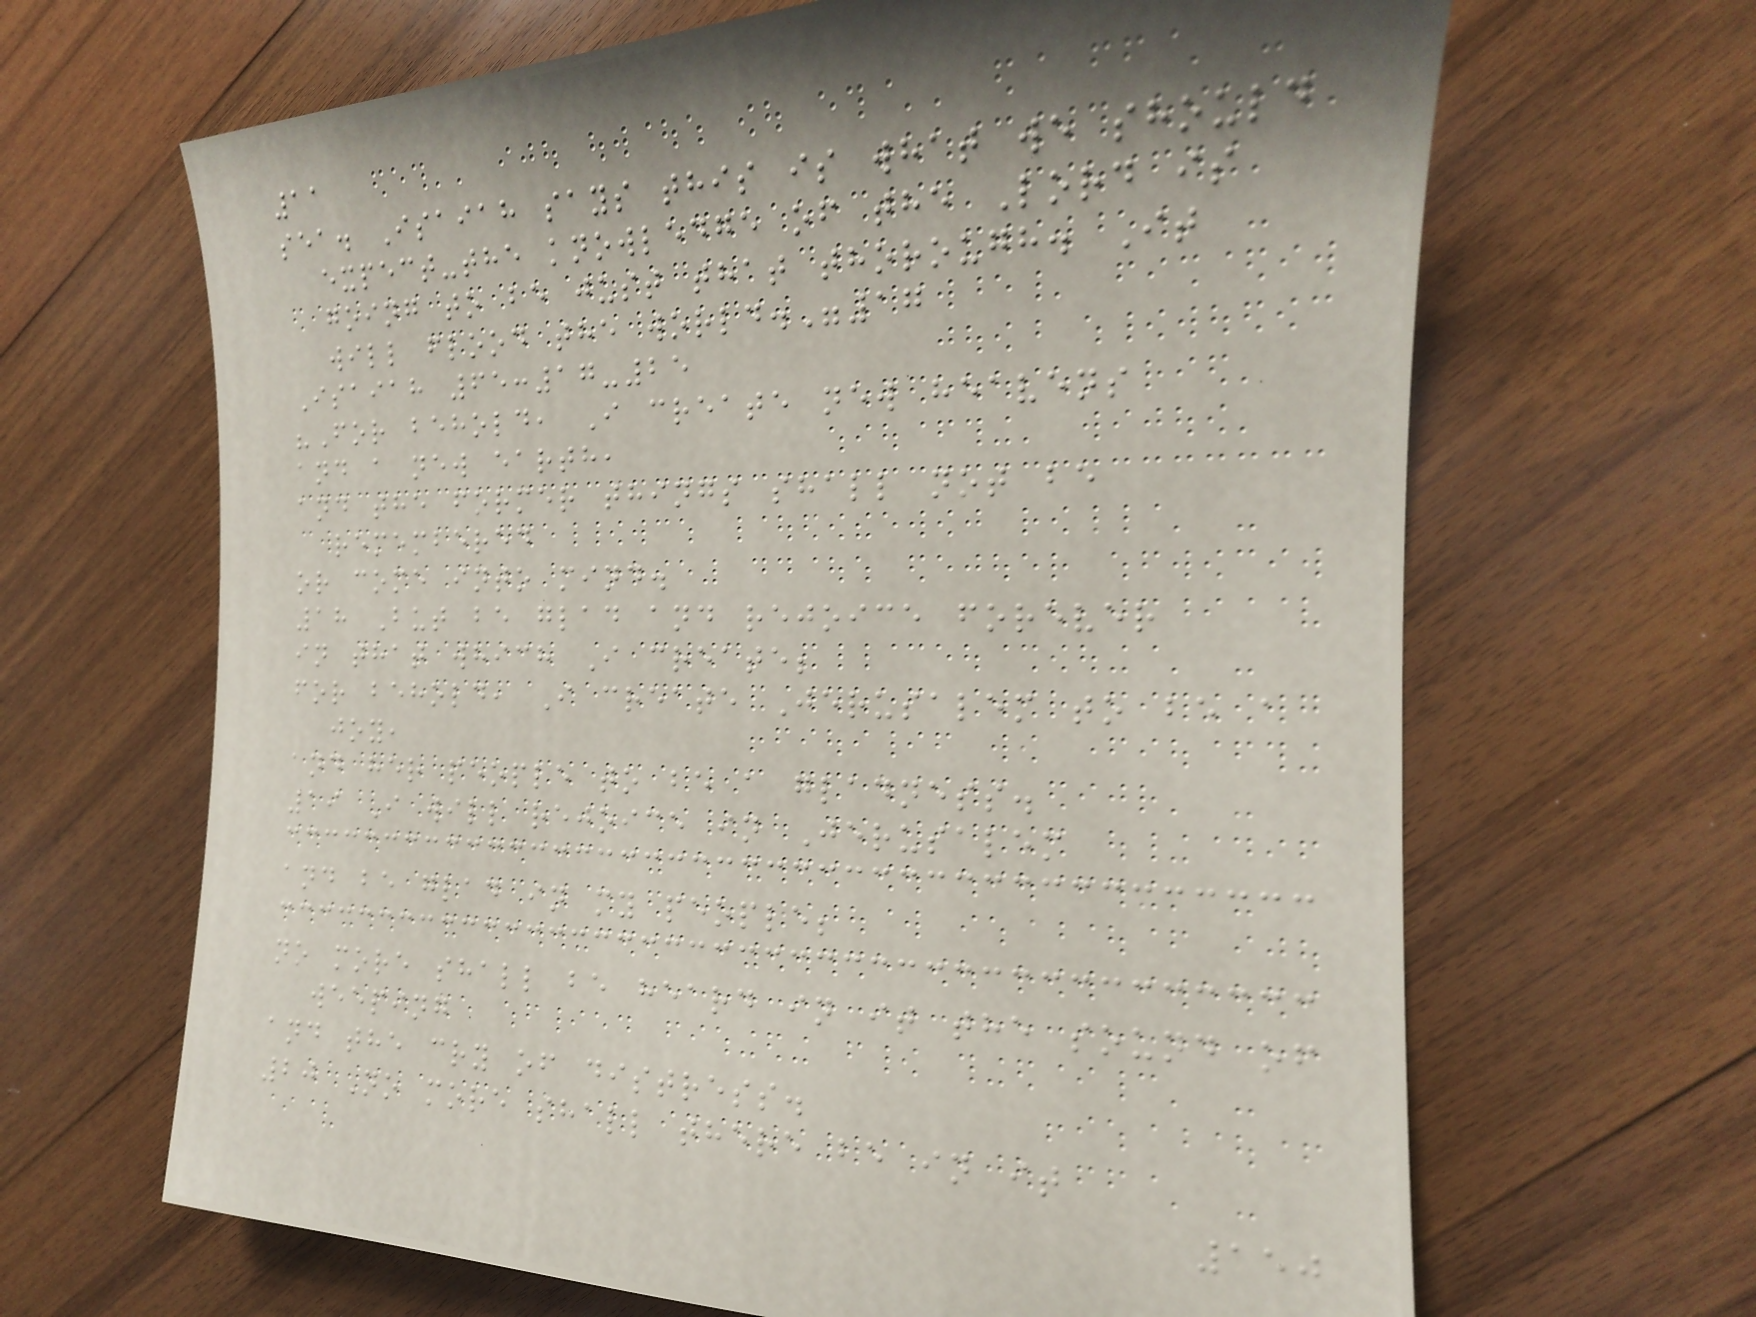11
sea. Isaiah says this is what we should
expect-the knowledge of the Lord is
going to be just that thorough. It
will flood the world."17
Isaiah 65:17-25
"For behold, I create new heavens
and a new earth,
and the former things shall not be
remembered
or come into mind.
18 But be glad and rejoice forever
in that which I create;
for behold, I create Jerusalem to be a
joy,
and her people to be a gladness.
19 I will rejoice in Jerusalem
and be glad in my people;
no more shall be heard in it the sound of
weeping
and the cry of distress.
20 No more shall there be in it
150
